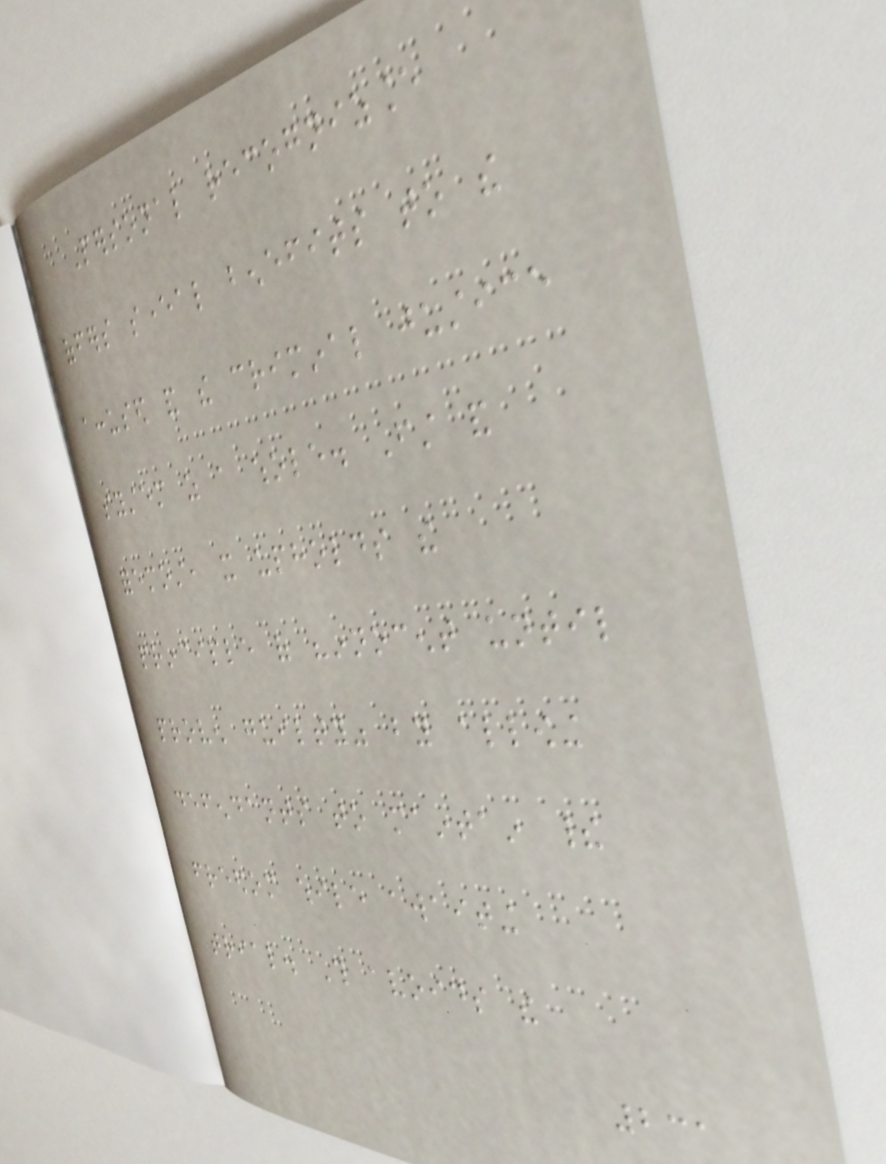Personal recognizance
offers several benefits to the
accused and the criminal justice
system as a whole. First and
foremost, it upholds the
principle of "innocent until
proven guilty" by allowing
defendants to maintain their
freedom while awaiting
trial. This avoids the
231
